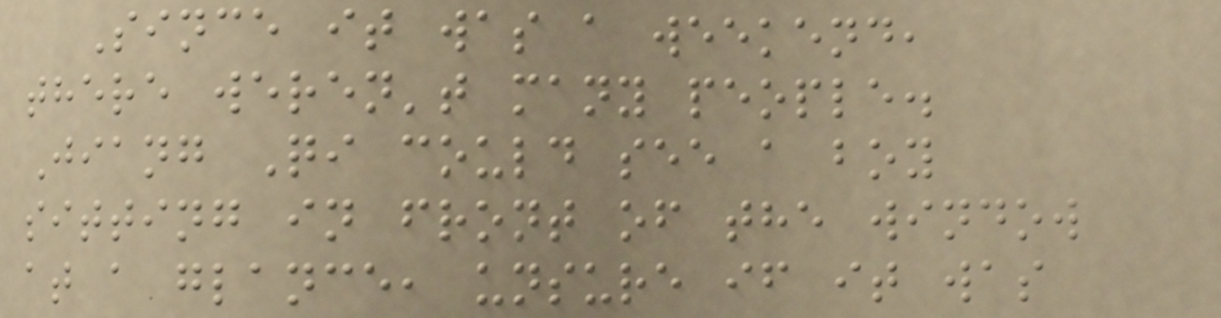Since it was a weekend,
there weren't many people.
Jiang Qi could see a boy
sitting in front of the window
at a glance, unsure if it was
